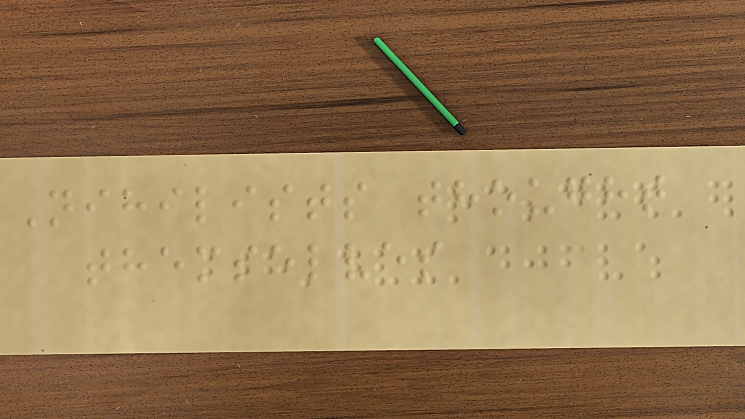Nihilists thought
themselves
